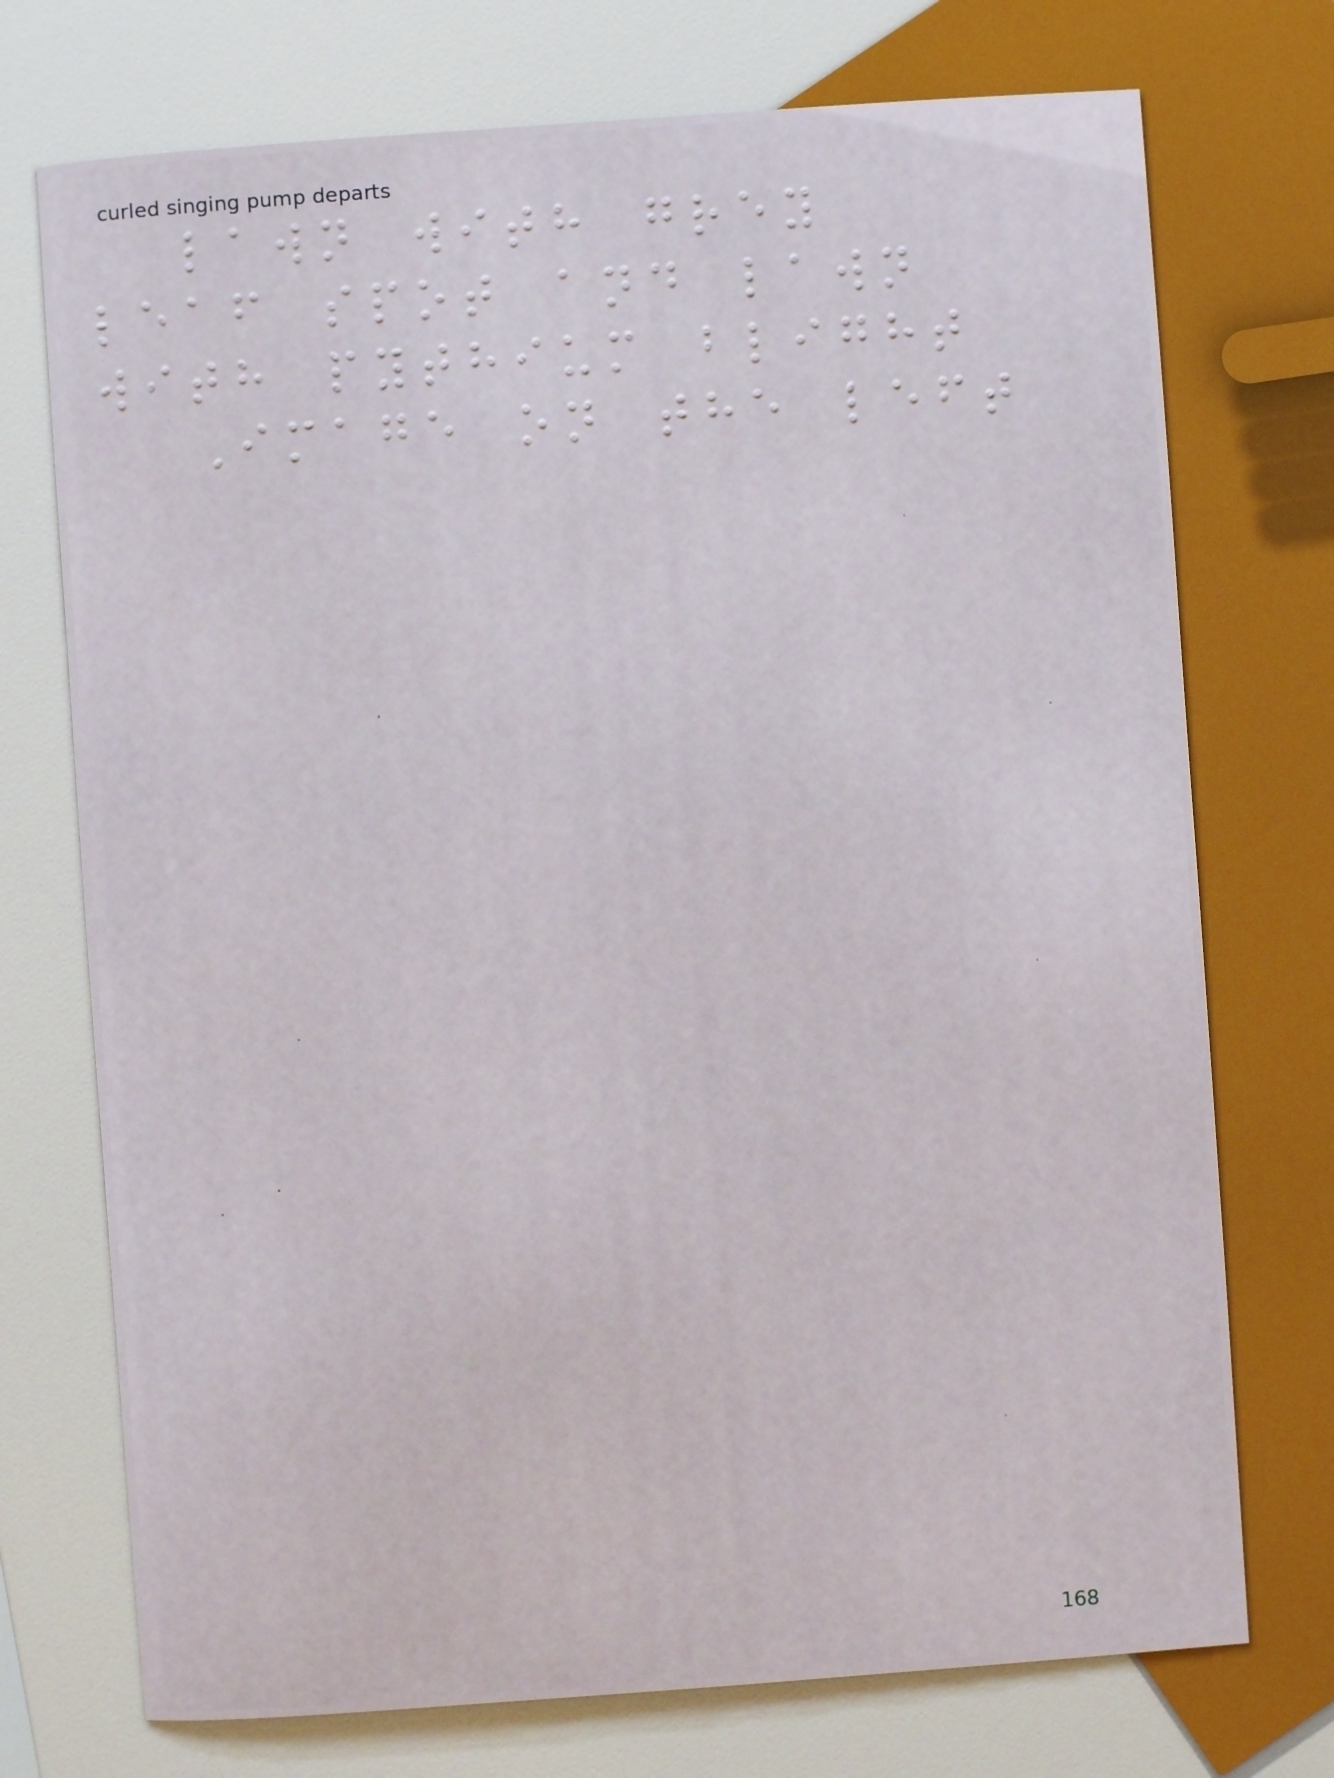lawn with grey
leaf spot and lawn
with pythium blight
Image on the left
